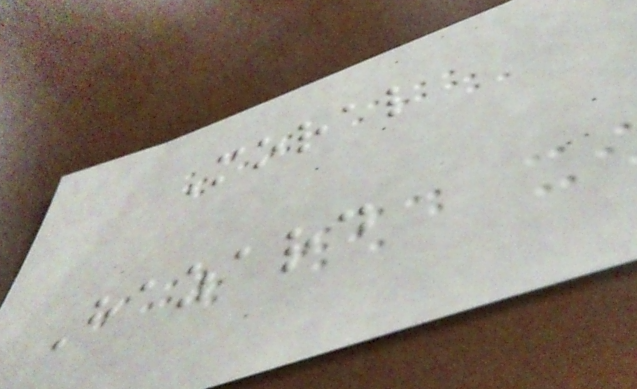Moral
Hazard
